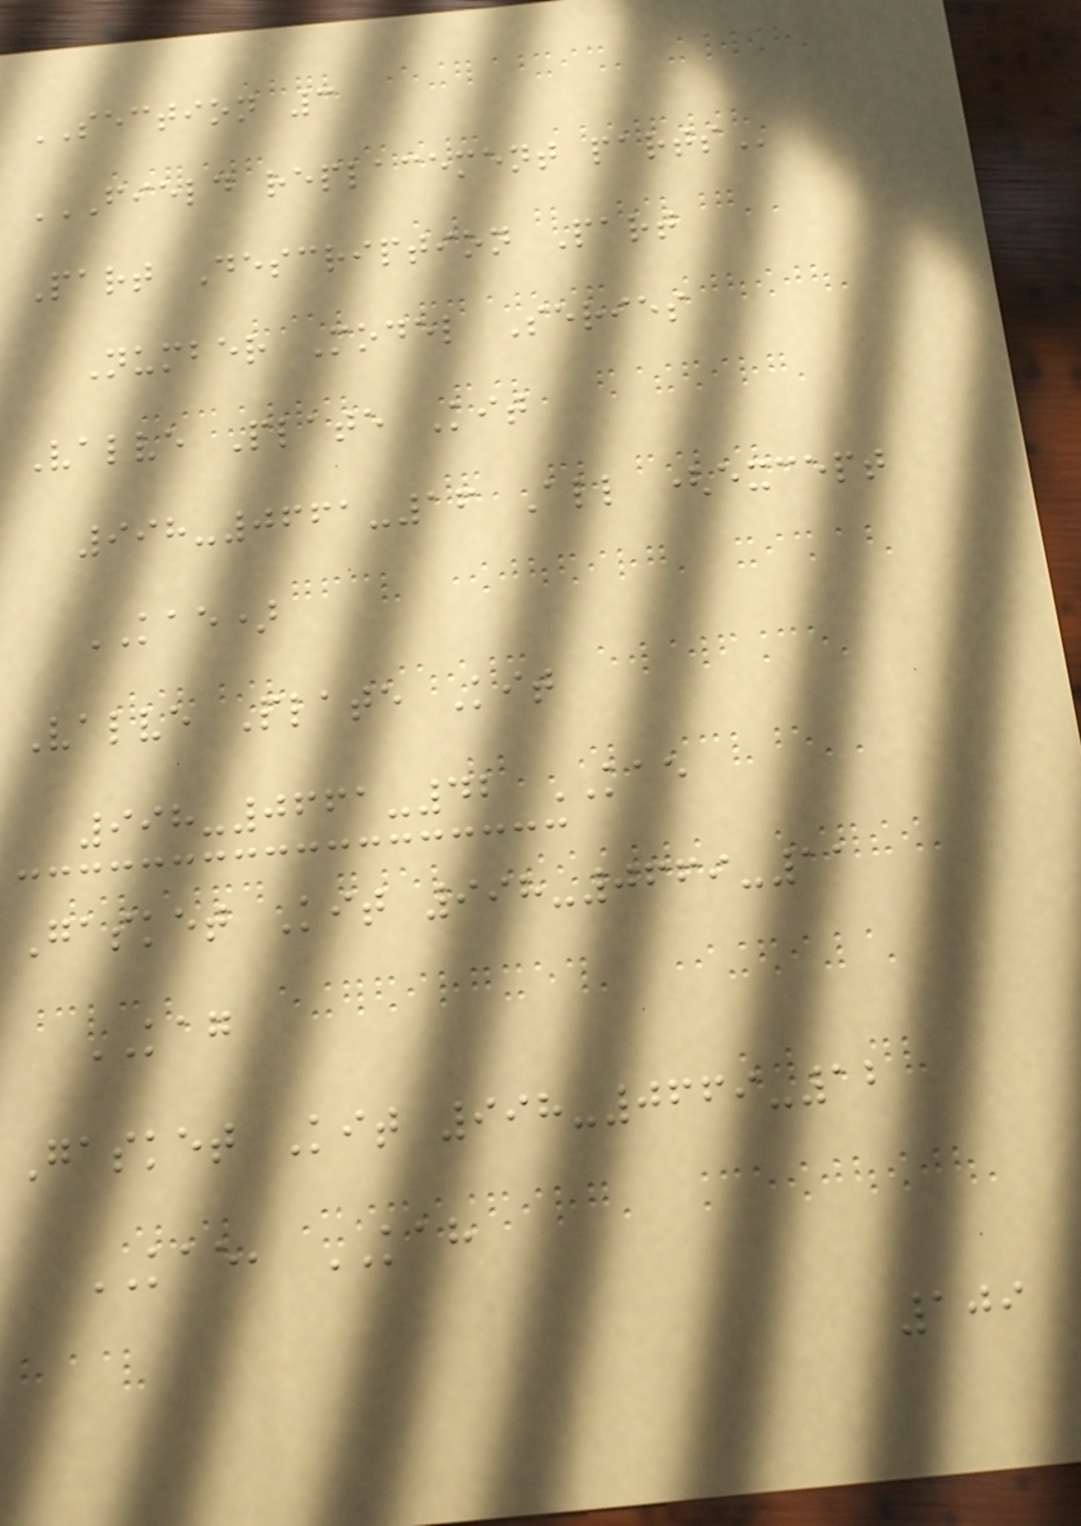SECTION 3
FIELD REPLACEMENT PARTS
Part Description Part
Number Model Series
Valve Plate Kit
998-0661-16 All (except
KAE)
Valve Plate Kit
998-0661-42 KAE
Gasket Kit 998-0669-11
KAG
Gasket Kit 998-0669-12
KAE, KAH
109
